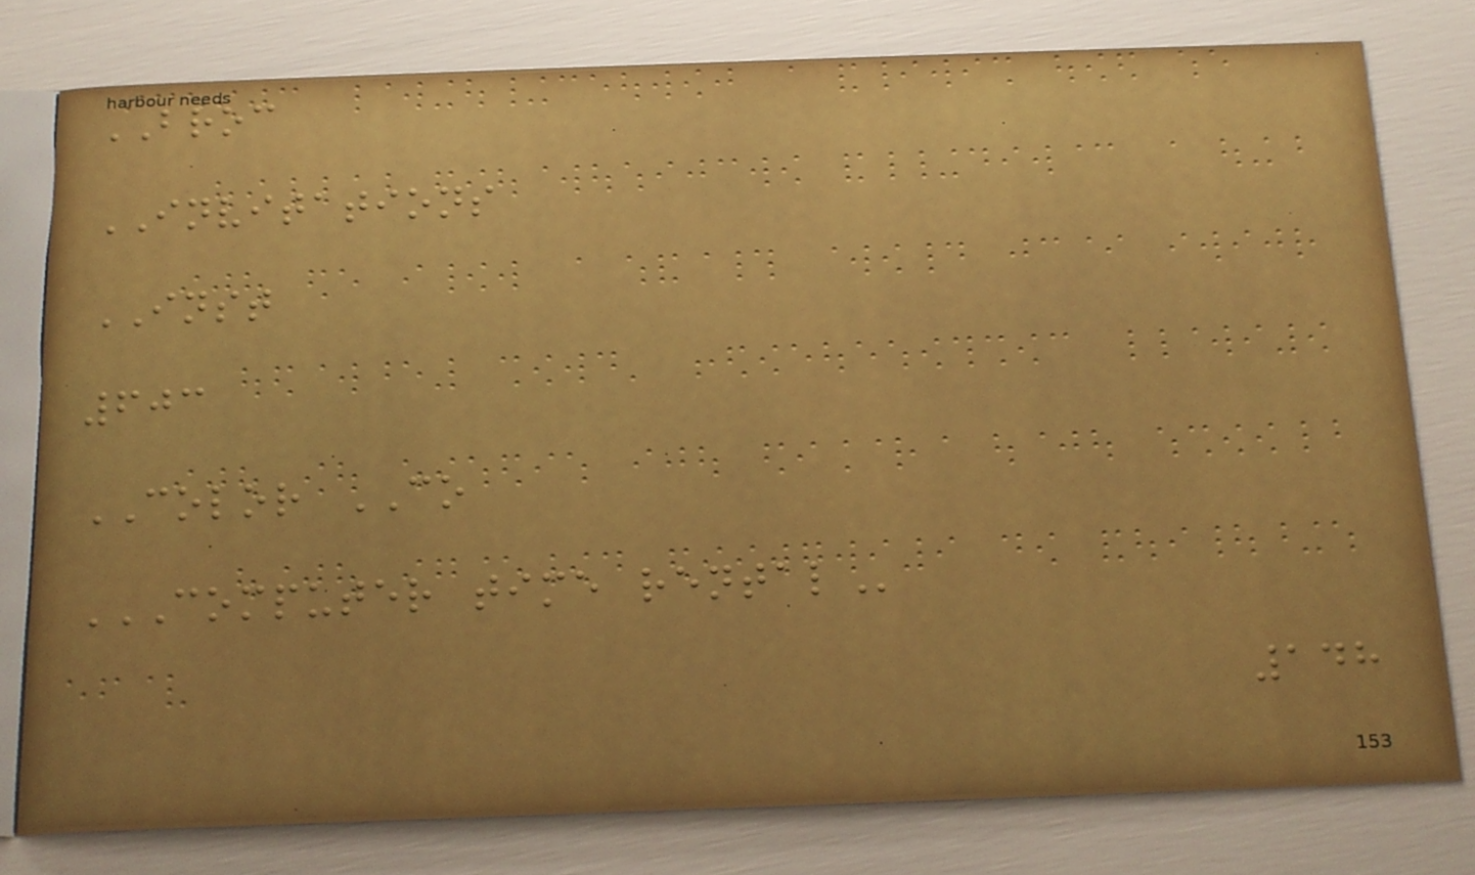BROC
INVITATIONS
INST
603
COLOR CO
COMPUTER TIME RENTAL
148
